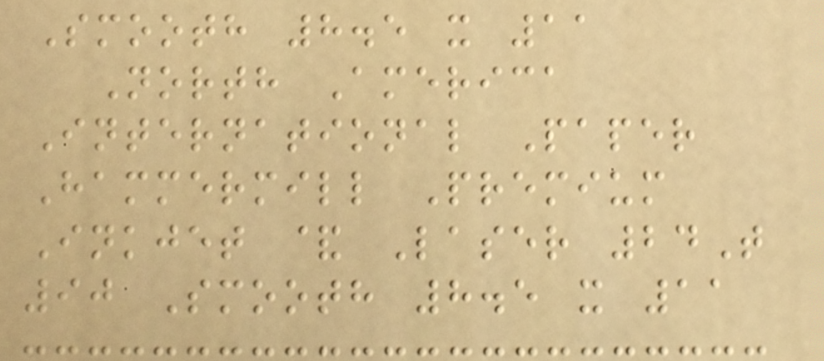Smooth 8.5 x 11
North America
International Paper
Hammermill Premium
Inkjet & Laser 24T
90 Smooth 8.5 x 11
